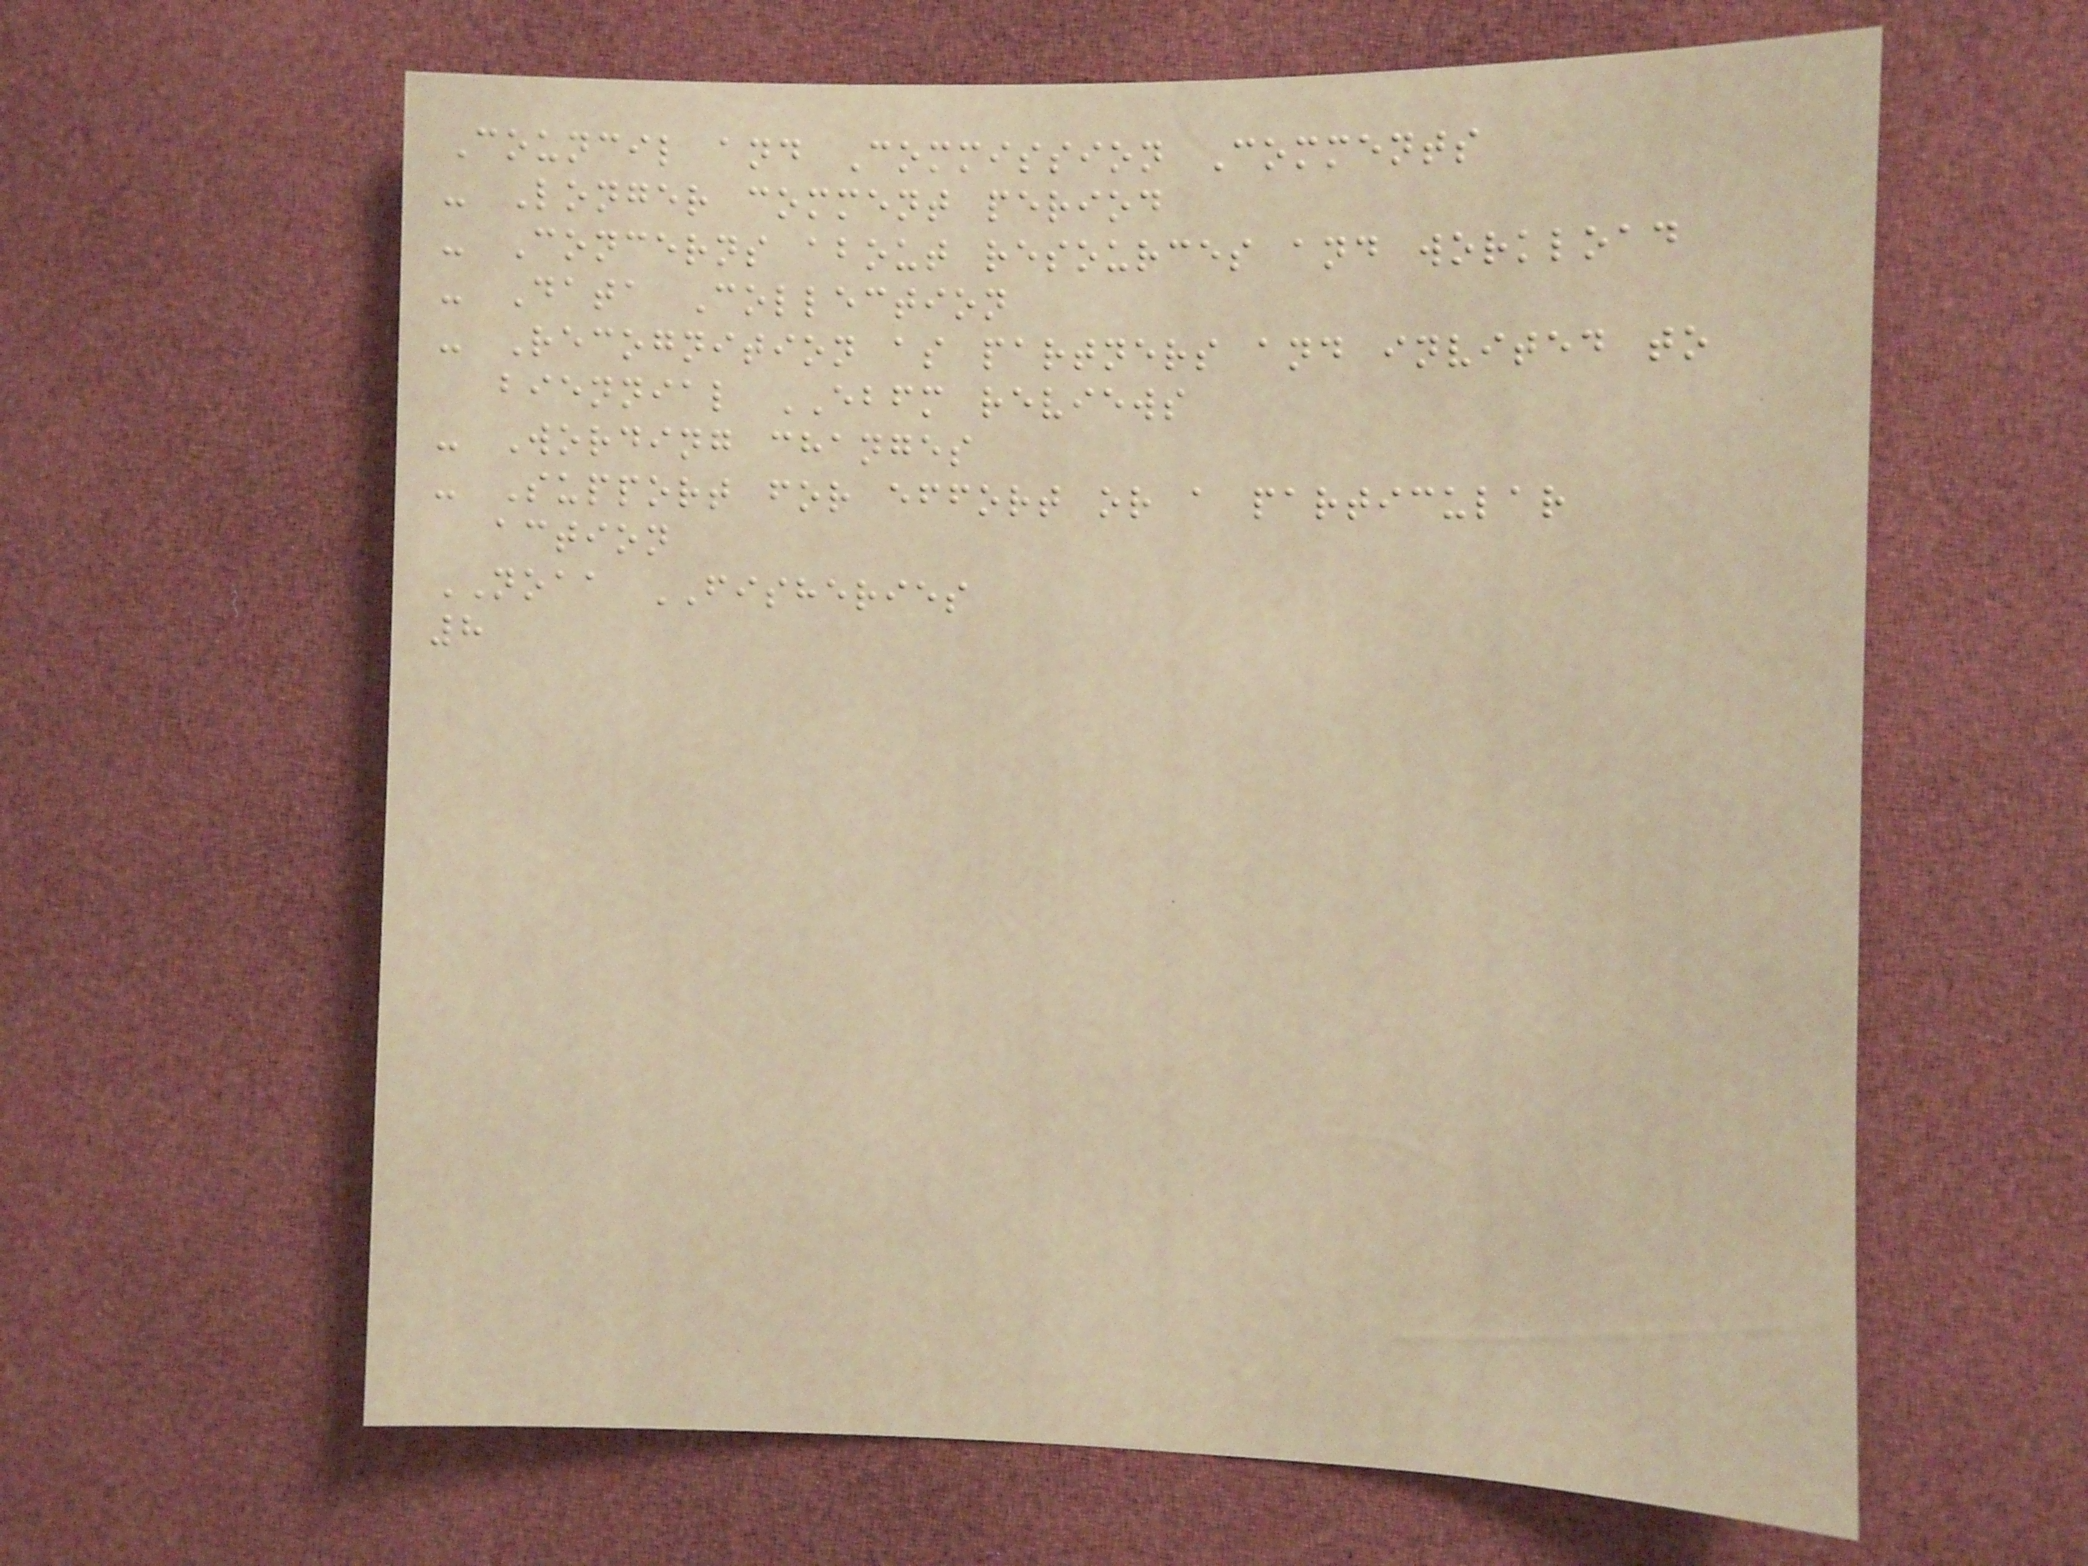Council and Commission Comments
- Longer comment period
- Concerns about resources and workload
- Data Collection
- Recognition as partners and invited to
biennial EBFM reviews
- Wording changes
- Support for effort or a particular
action
NOAA FISHERIES
8
